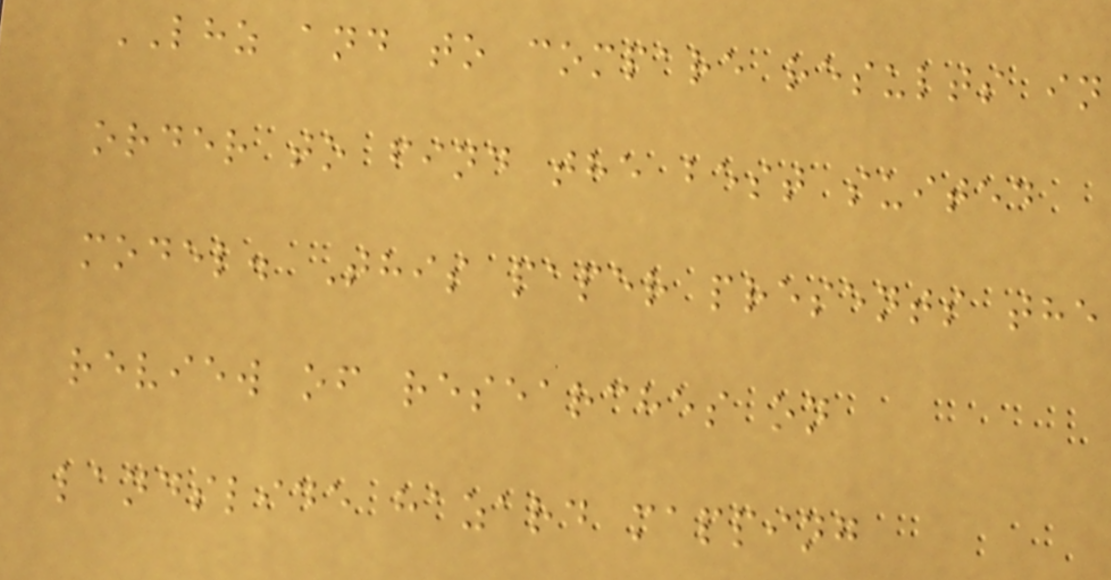LHZ and to compare results in
order to find the best suited
model. This paper presents the
review of researches on
landslide hazard mapping
